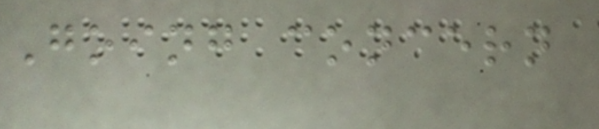Going concern
